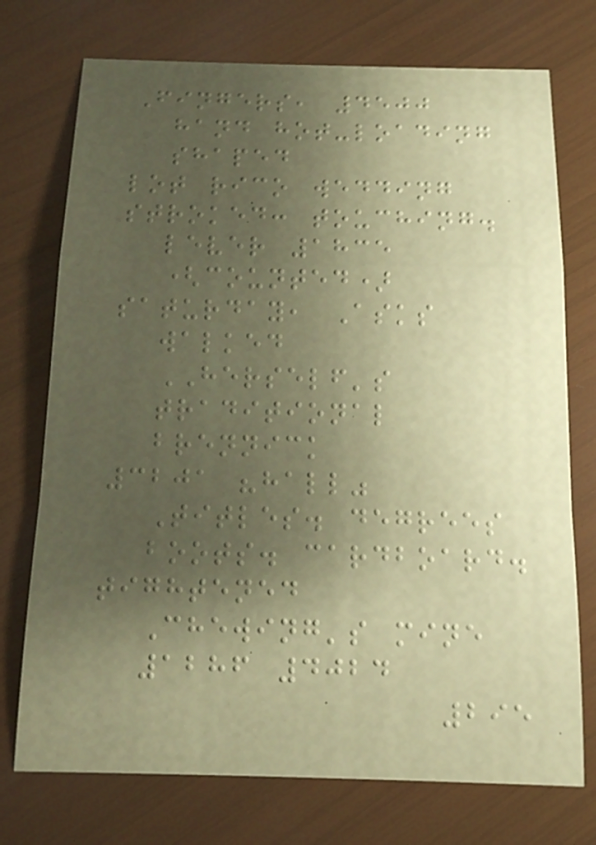Fingers, 4500
hand hot-loading
shaped
lot rico wedding
stroked: touching.
lever 1835
(counted)
saturday, Asks
walked
HERSELF's
traditional
brennick
3201 "hall"
Titles. degrees
boots. cardboard.
tightened
Chewing's mine
1286 4024
295
